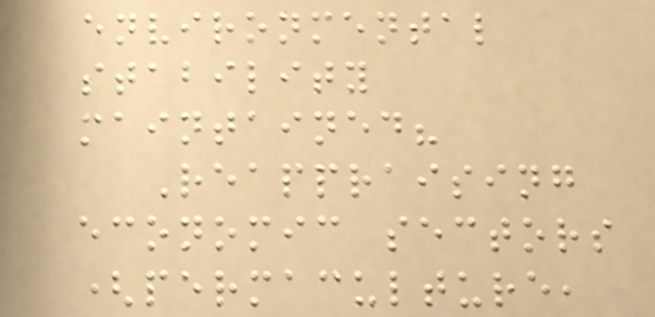environmental
stability
maintained?
Reappraising
economic sectors
(permaculture,
